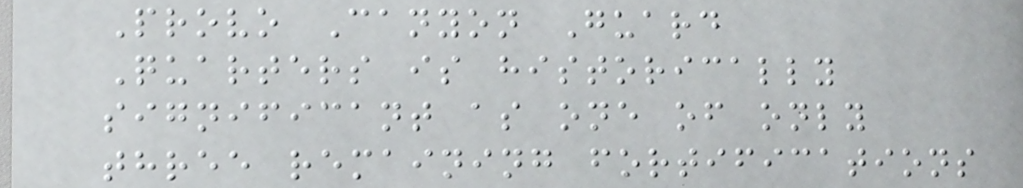Provo Canyon Guard
Quarters is historically
significant as one of only
three remaining fortifications
